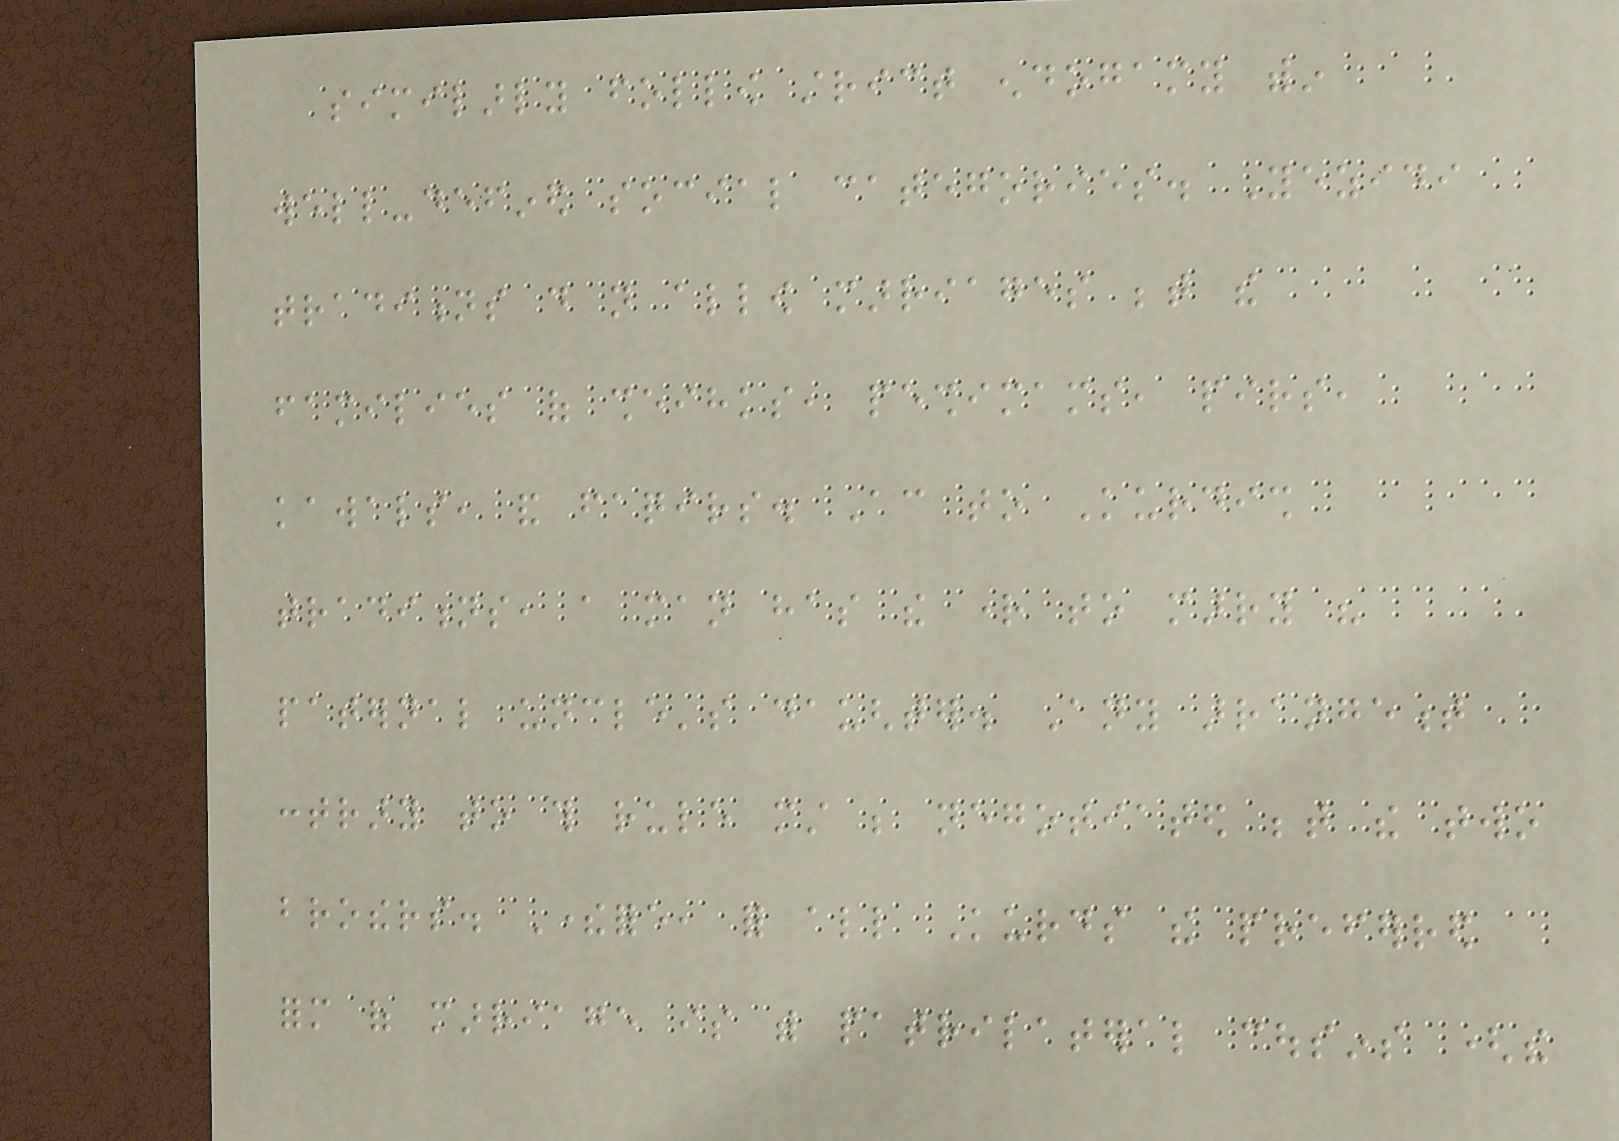similarly follow strict endogamy within
well-defined social categories. Yezidi
traditions do not allow marriages between the
families of sheihks, peshimams, pirs,
kawals, and faqirs. According to Kurdish
traditions, a man has the right to marry his
paternal uncle's daughter. Any arrangement
contrary to this rule must be negotiated between the two
brothers. Therefore, for all Kurds the preferred
form of marriage is with patrilateral cousins (the
